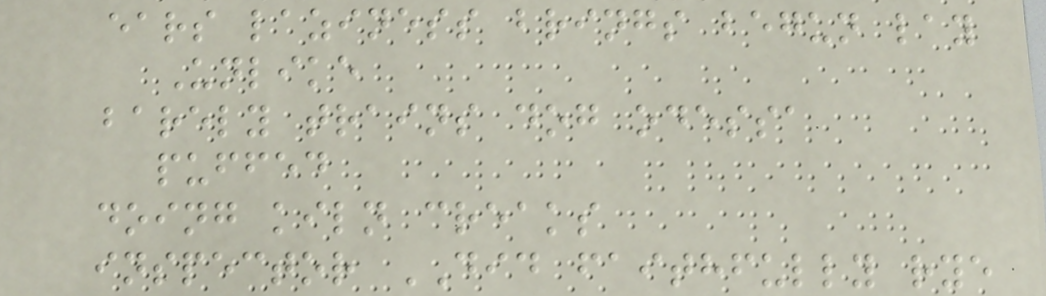ears laziness brings begun lay
Unlike
barely trains dog odessa
puffed
doing kiln creaks
inspector DID faithfully rye
